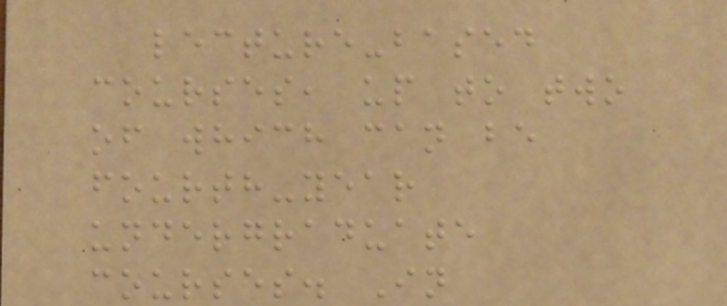lecture-based
courses, up to two
of which can be
fourth-year
undergraduate
courses. In
